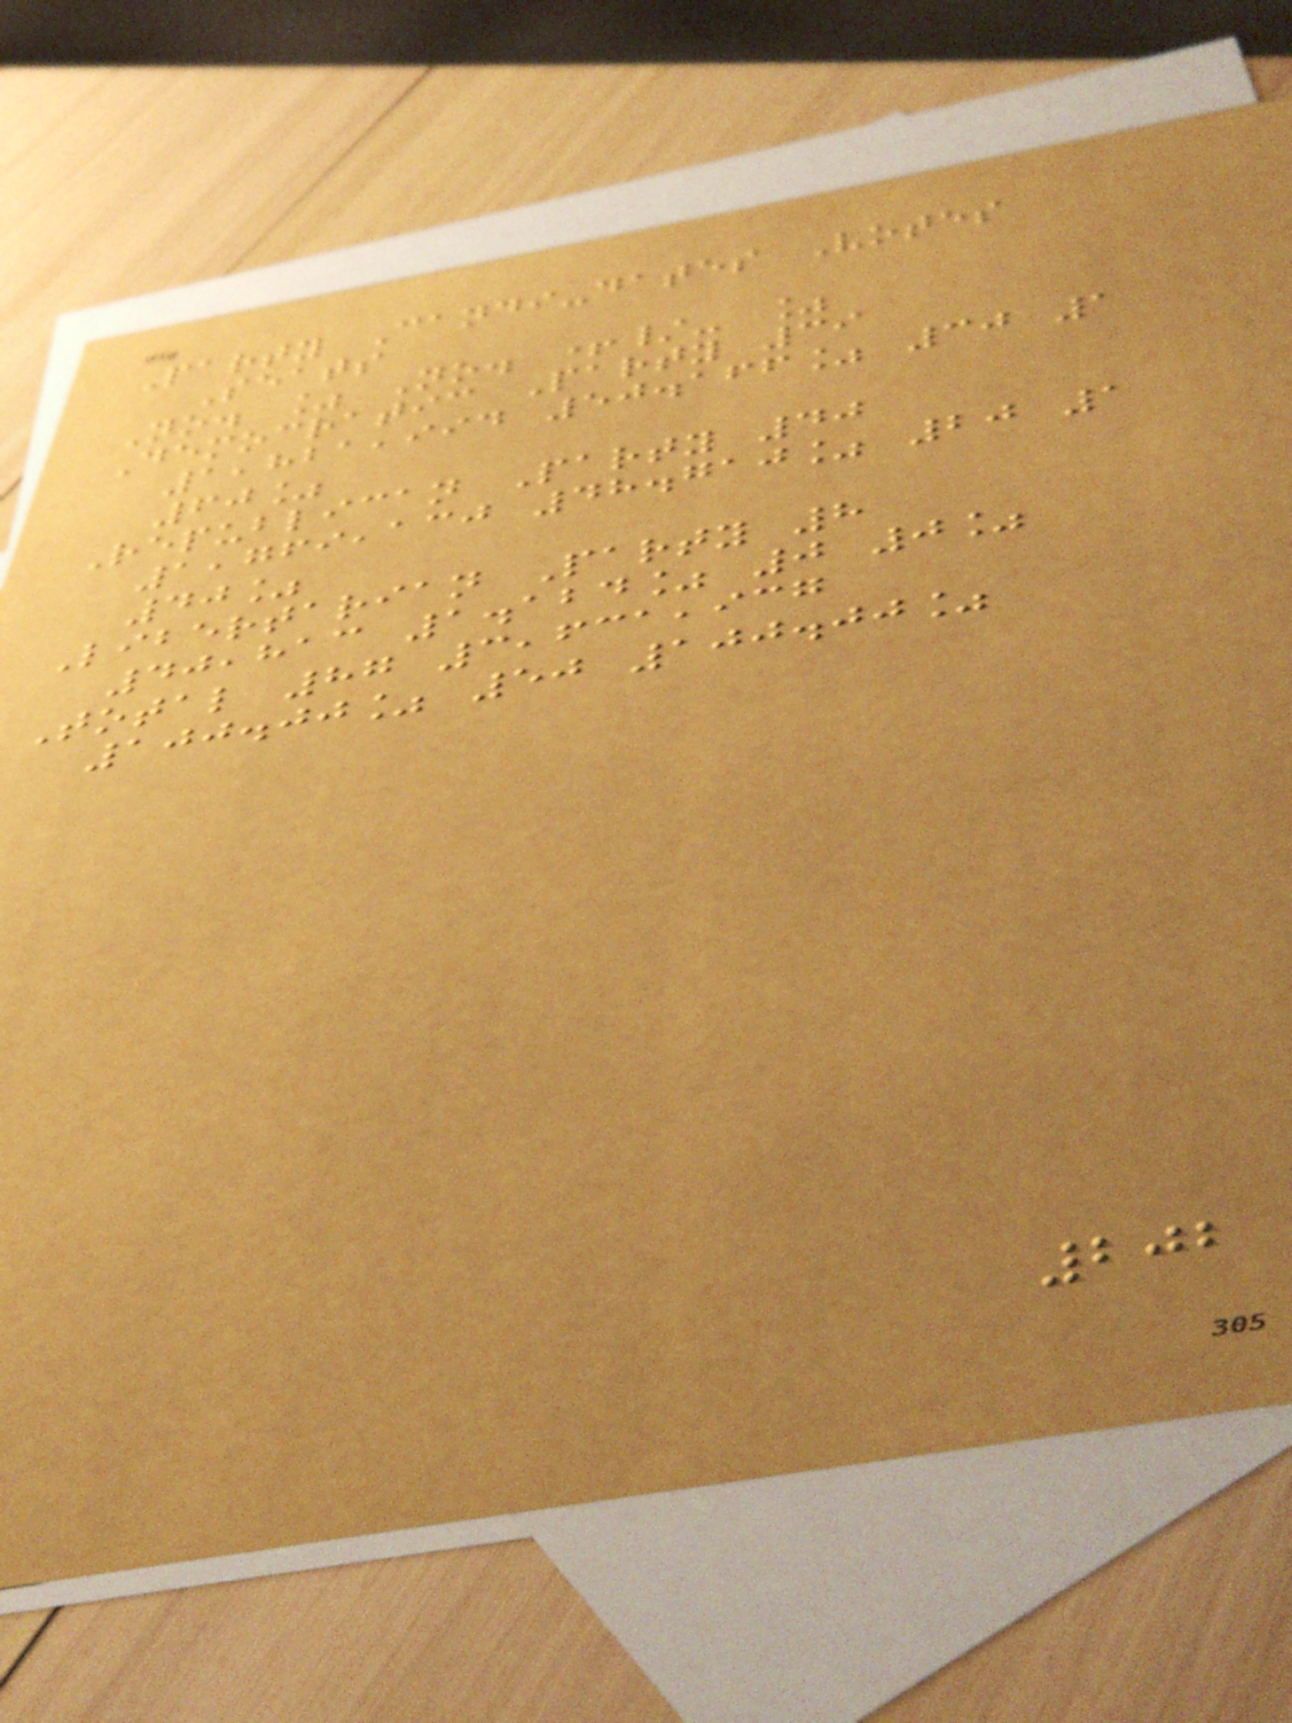Party Candi-dates Votes
Seats
No. % No. +/- %
Democratic Party 39
1,821,994 50.166% 30 1
60%
Republican Party 40
1,769,130 48.710% 20 1
40%
Libertarian Party 8
40,813 1.124% 0 0%
Total 87 3,631,937
100.00% 50 100.00%
202
